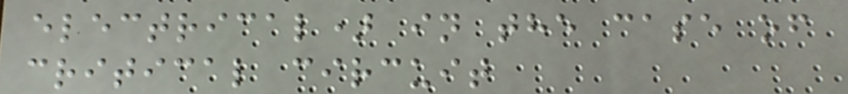electrical) in the case of
critical circuit
